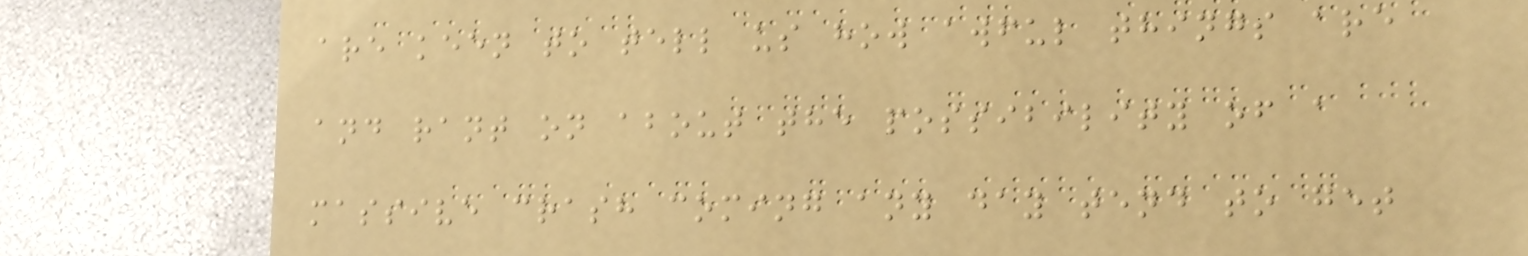are keen to tell us how awful things are
and rant on about the possibility of a
massive crash coming any day tend to get
